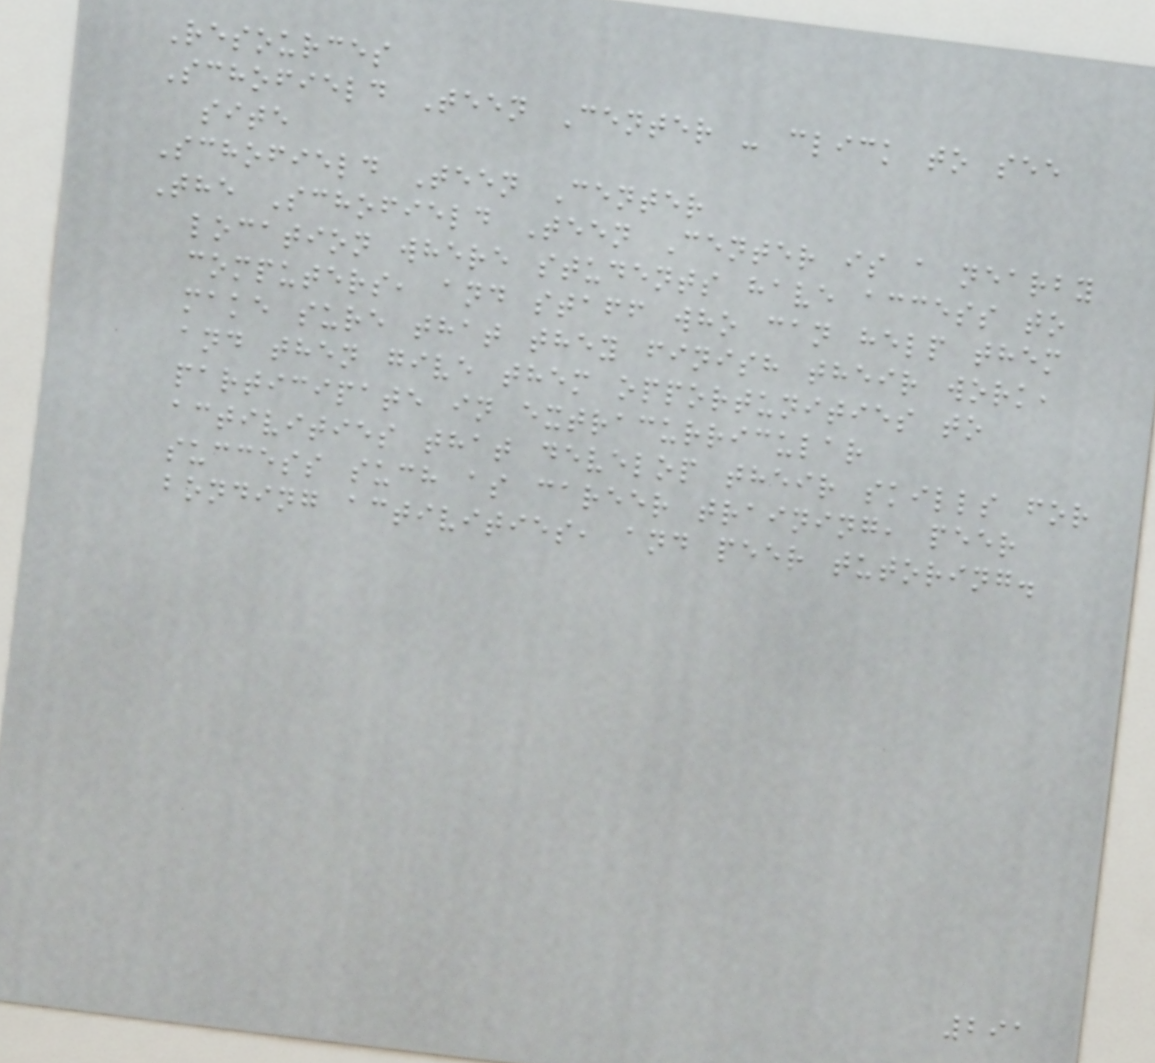Resources
Schofield Teen Center - click to see
site
Schofield Teen Center
The Schofield Teen Center is a nearby
location where students have access to
computers, and staff who can help them
make sure that they finish their work,
and then give them opportunities to
participate in extracurricular
activities that develop their skills for
success such as career training, peer
bonding activities, and peer tutoring.
291
